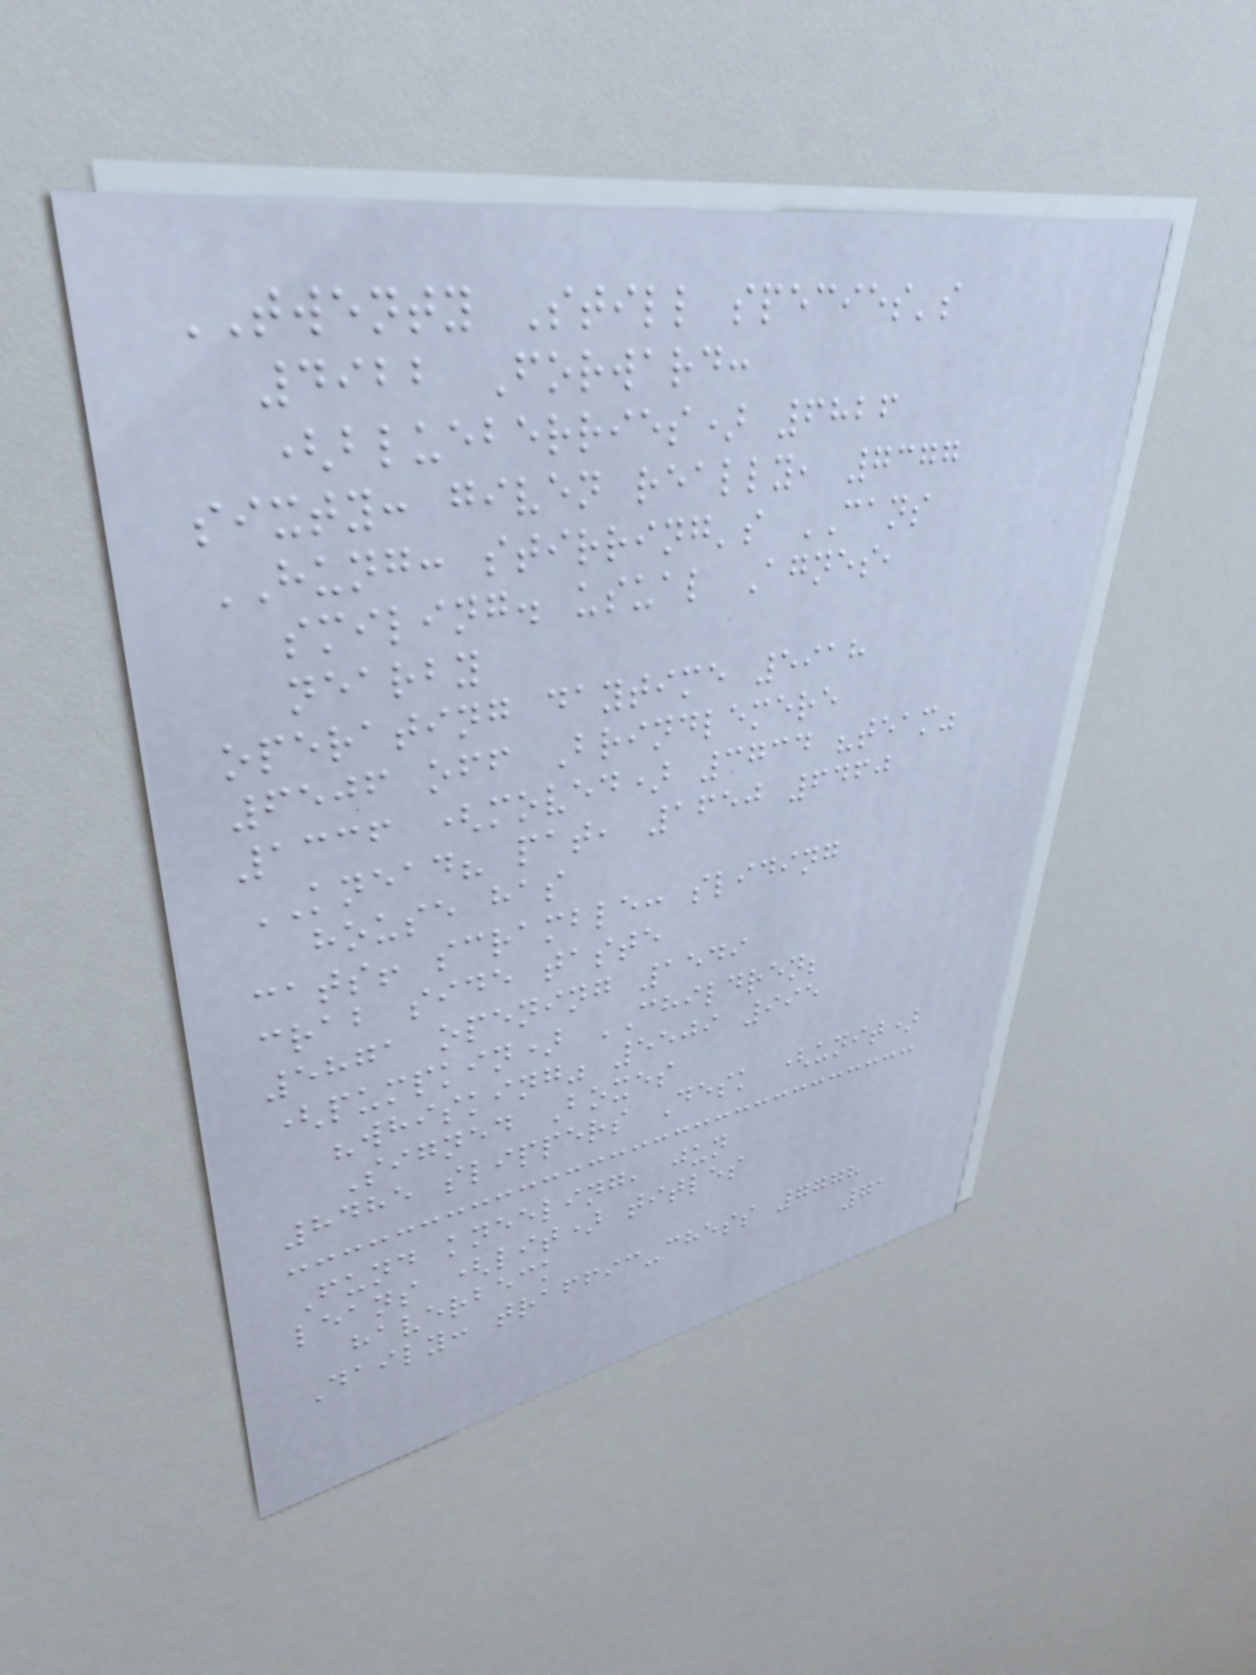TWENTY Still species's
4922 Forward:
(blueberries) 6826
sixty: given really, 7377
HUNG: stirring's CANS
smiling. usual Agnes,
nearby
operating daytime 5918
6506 off Brindlemere
1336 (moved) 3734 "team"
KNEAD? pat, 1650 6460
house has
cats! scramble: sliding
crab side taste
5871 opening 1549
(pumpkin) CHILDREN;
"whisking" 5509 995
Signed Boxes
8485 slippers Desk (unit)
Fund kneeling, jun
leans (lit) titles
haverbeck
Daily: traffic-chess 7778
71
